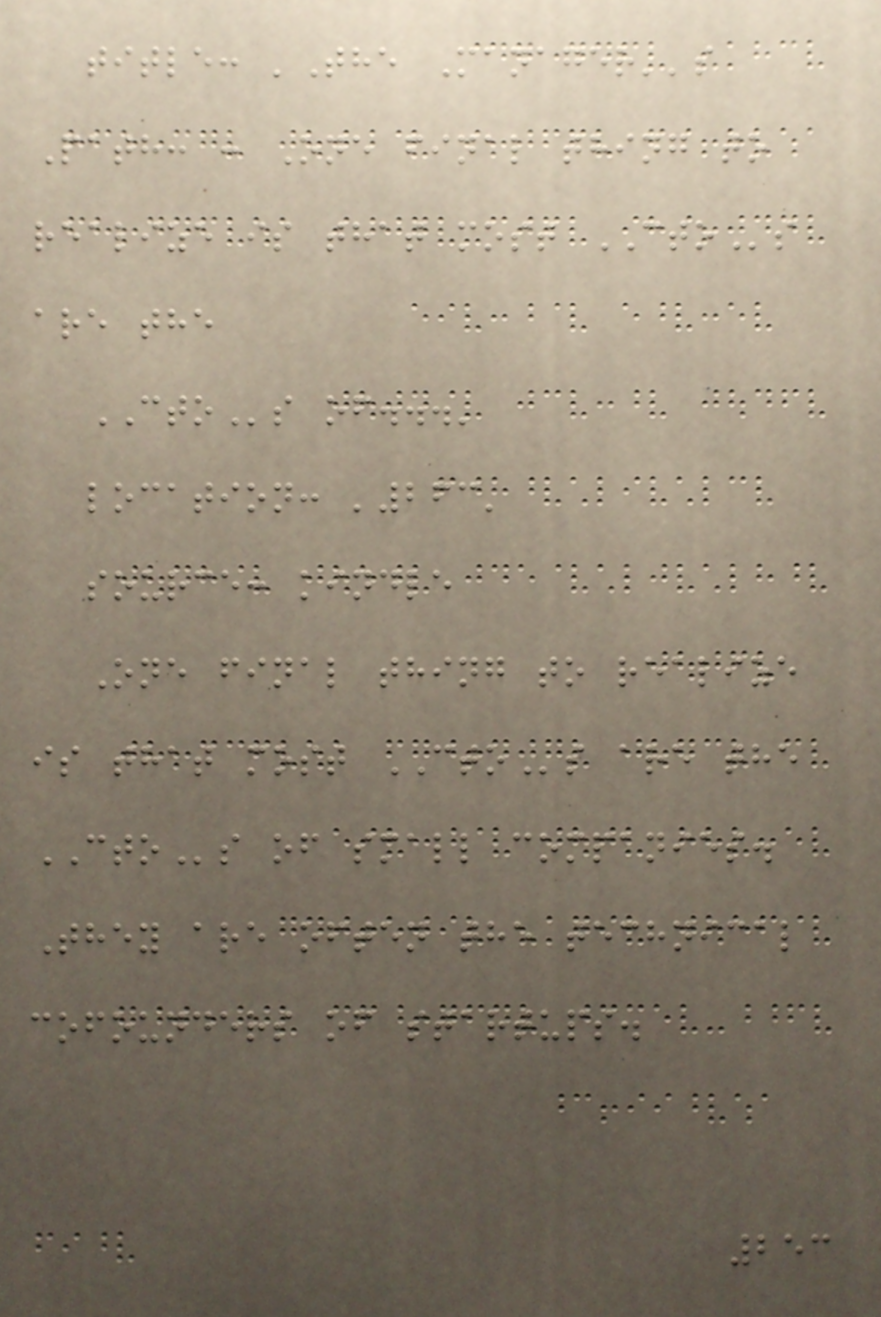title: 'The Manager''s
Path: : One final thing to
realize is that most CTOs
are the
CTOs of...'
location: '263'
source: kindle
One final thing to realize
is that most CTOs are the
CTOs of small companies.
They are often the technical
cofounders of startups.
253
